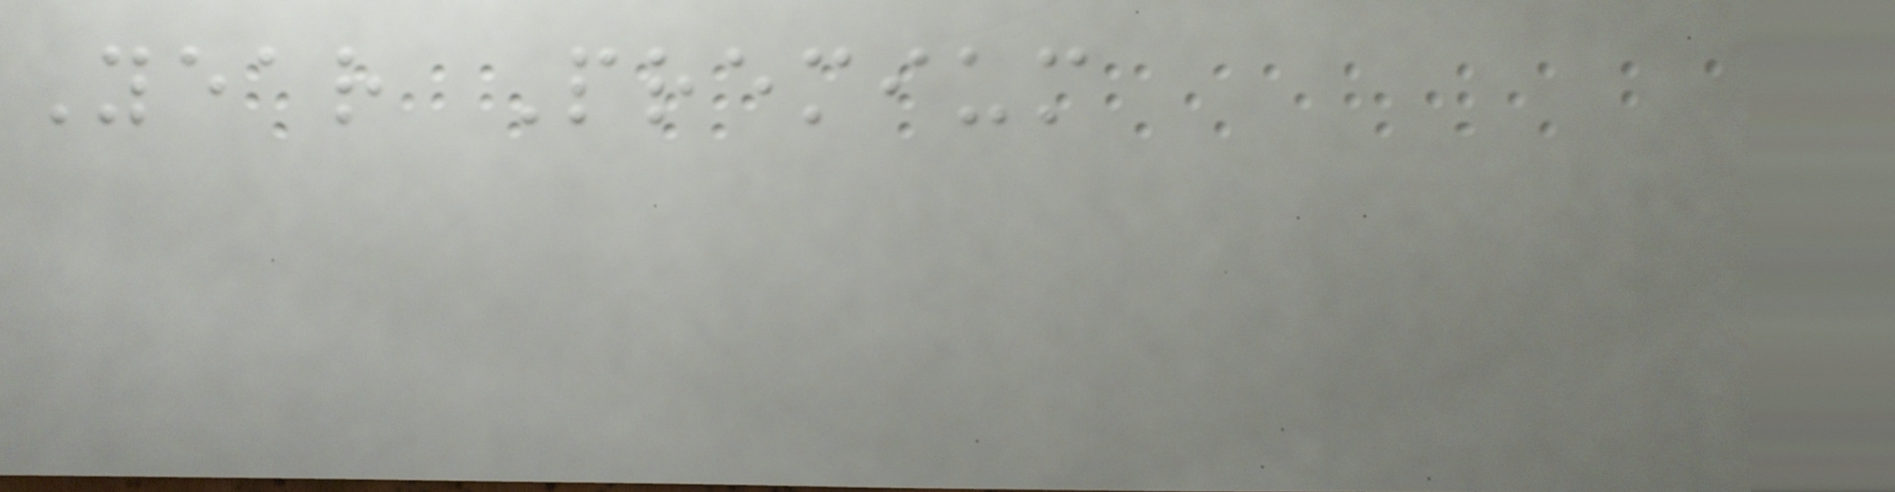Year Premium
